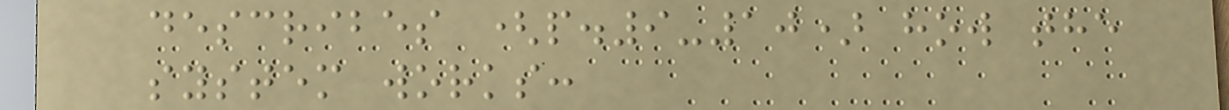describes (p.9-10) how the
system works:
